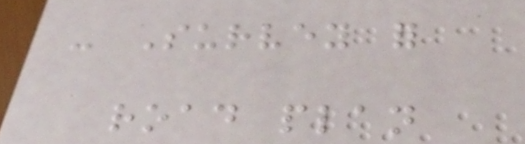- Survey for
road plan
